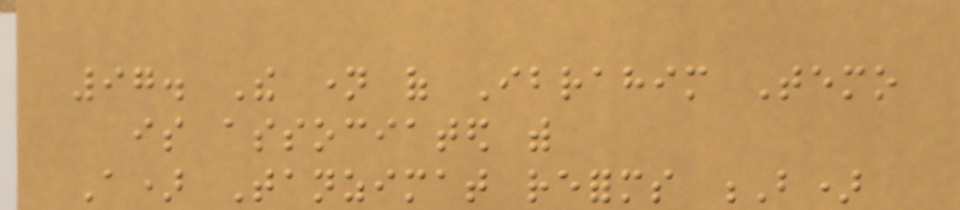97. The name of Ibrahim Temo
is associated with
A) Tanzimat reforms B)
